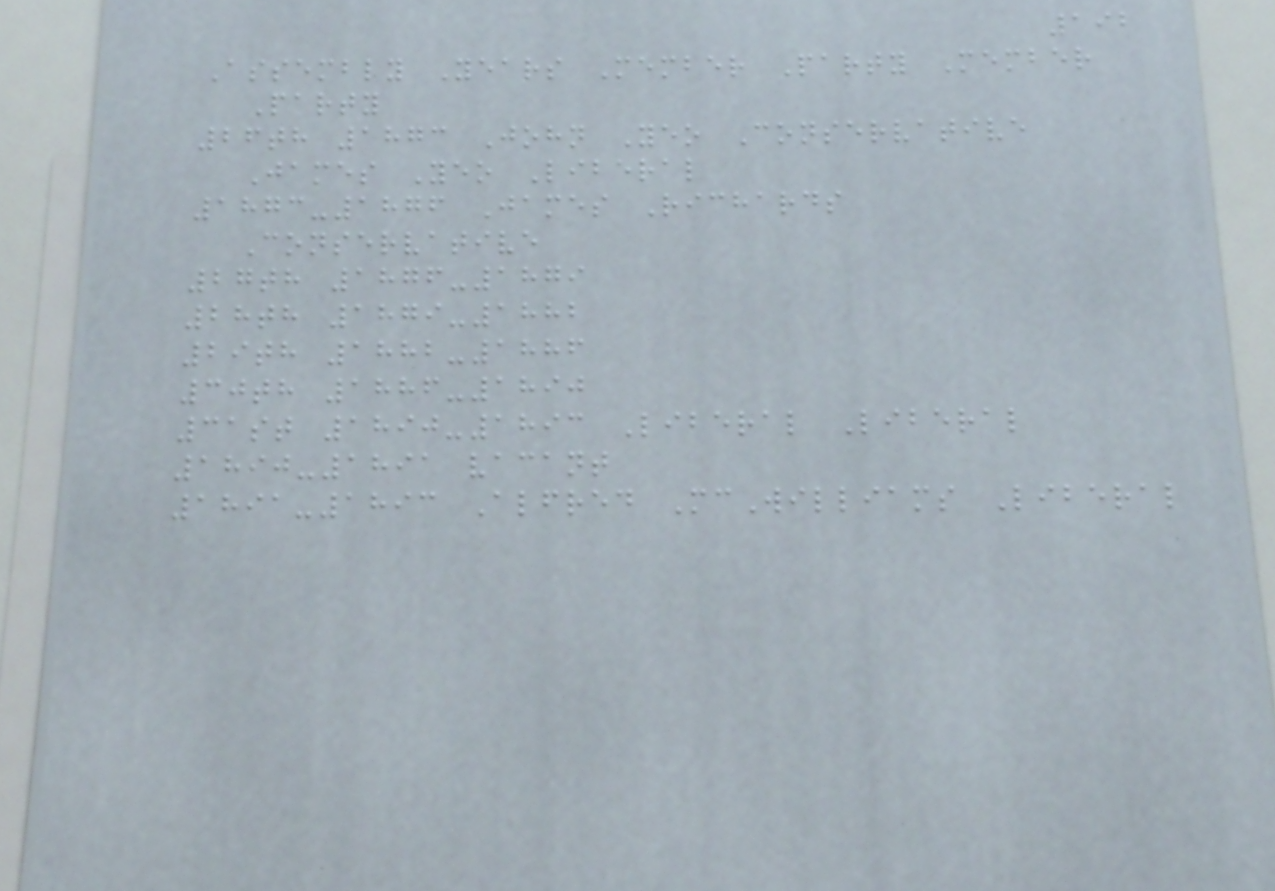192
Assembly Years Member Party Member
Party
26th 1873 John Yeo Conservative
James Yeo Liberal
1873-1876 James Richards
Conservative
27th 1876-1879
28th 1879-1882
29th 1882-1886
30th 1886-1890
31st 1890-1893 Liberal Liberal
1890-1891 vacant
1891-1893 Alfred McWilliams Liberal
